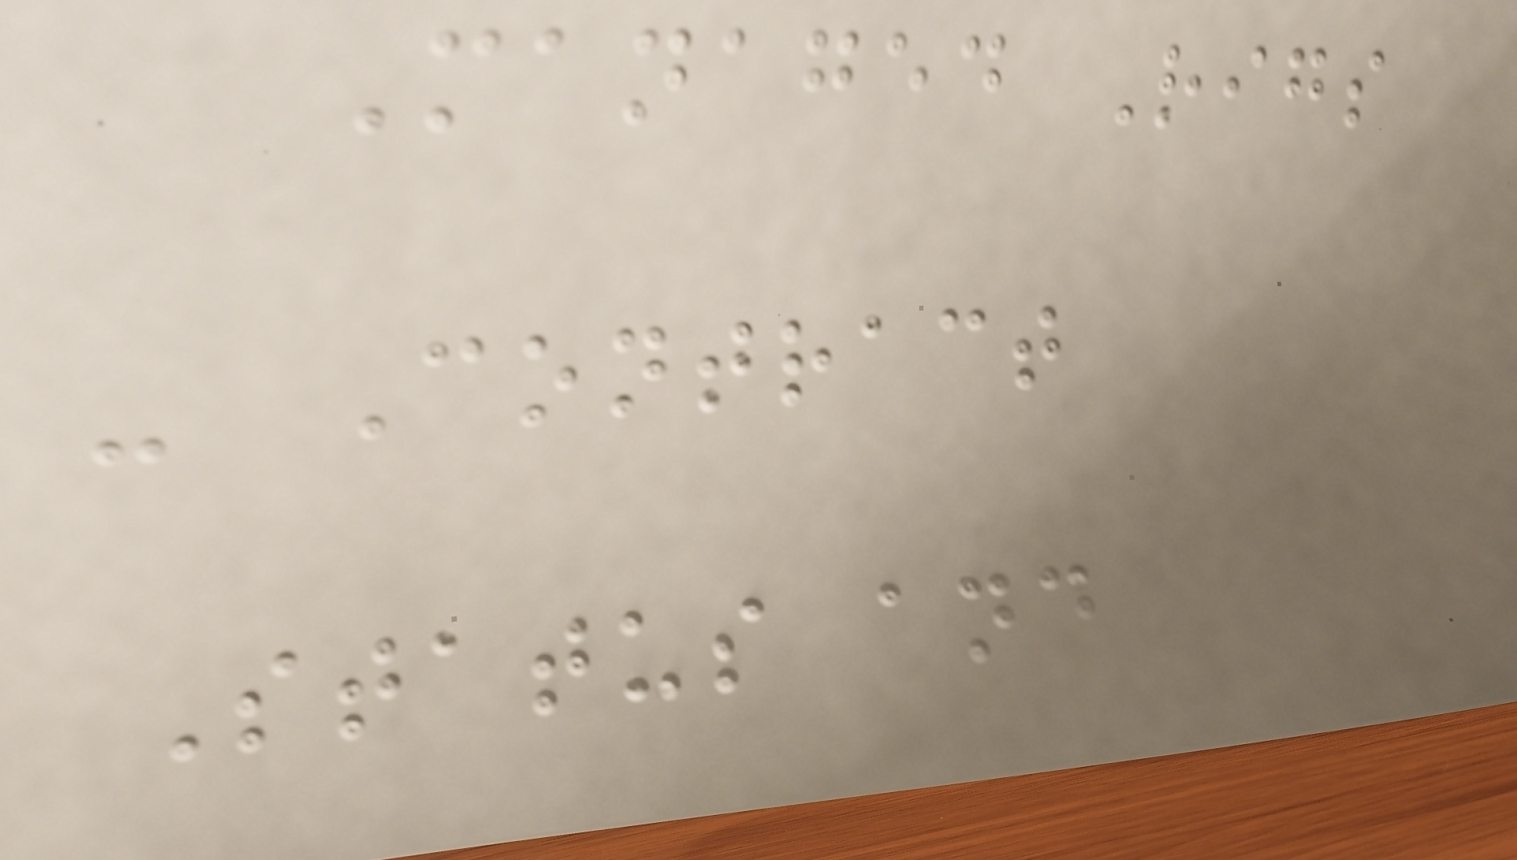Managed Rigs
- Contract
Status and
